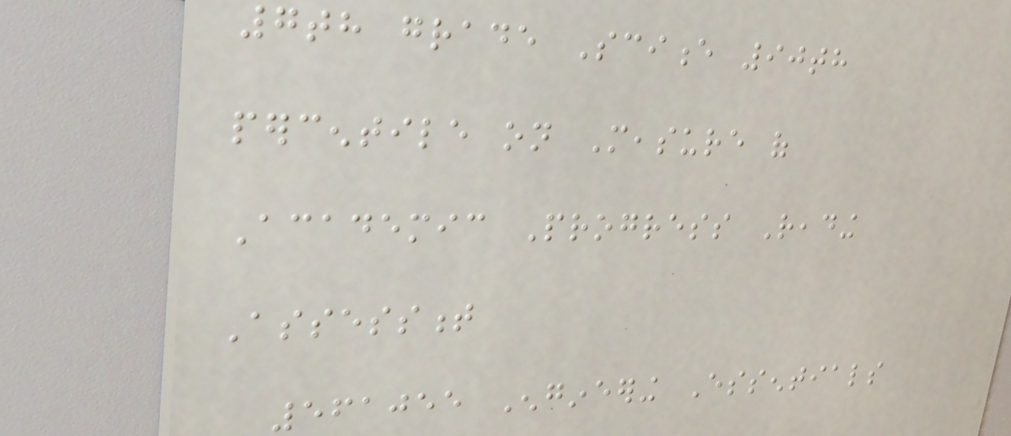7th grade Science 90th
percentile on Measure of
Academic Progress Reading
Assessment
561055 Engineering Essentials
